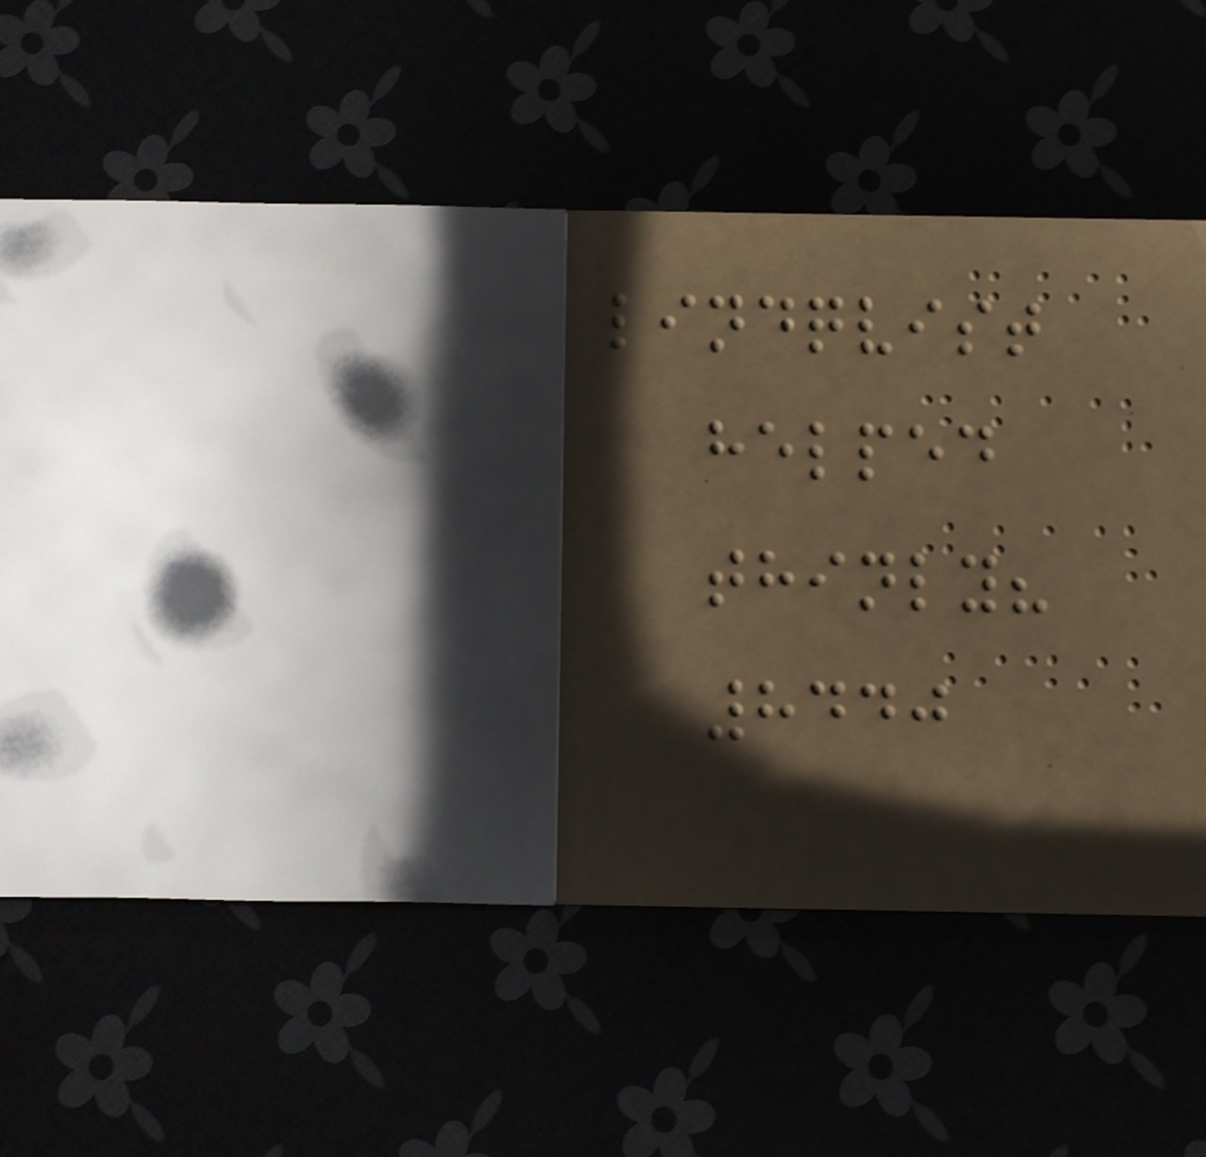lindqvist
helped
thinly?
8440
